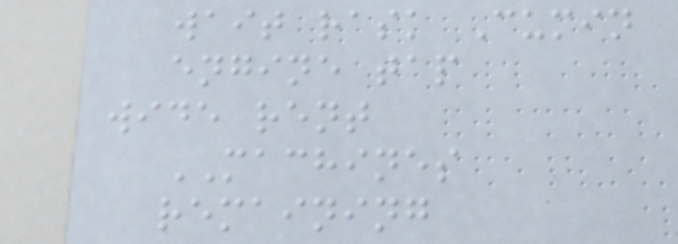wait rask Cumin
engine tap
wide rent
MACHINES
remaining
